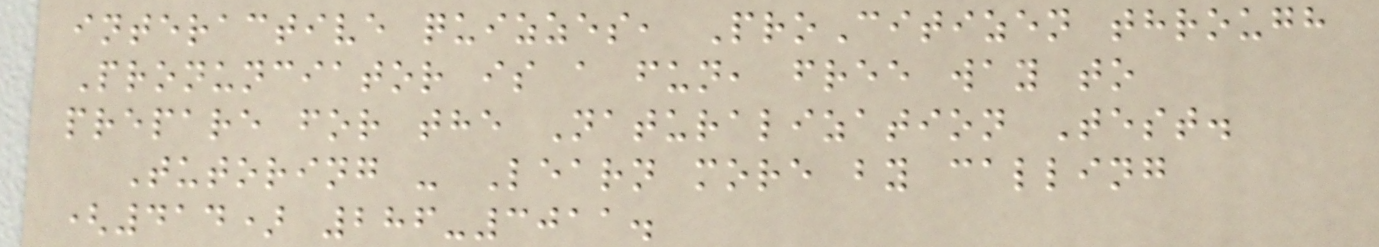interactive quizzes, ProCitizen through
Pronunciator is a fun, free way to
prepare for the Naturalization Test.
Tutoring - Learn more by calling
(414) 286-3011.
